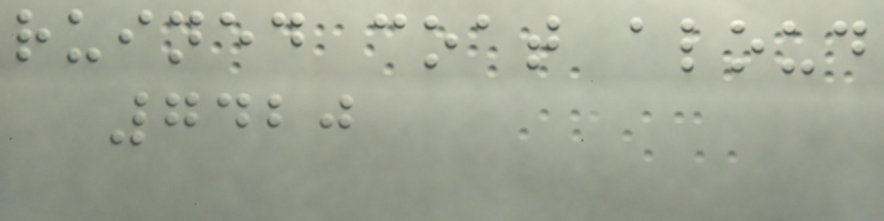ruined coat aloud
7420
